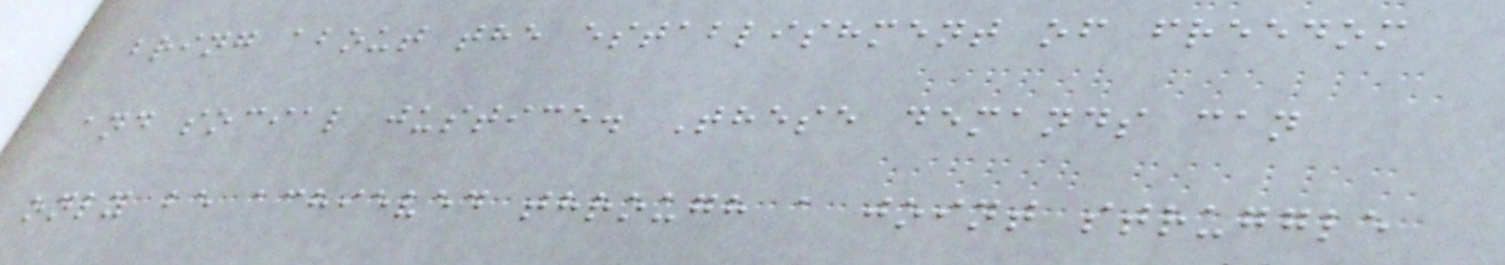bring about the establishment of freedom
and social justice. These demands can
only be achieved through a joint struggle
